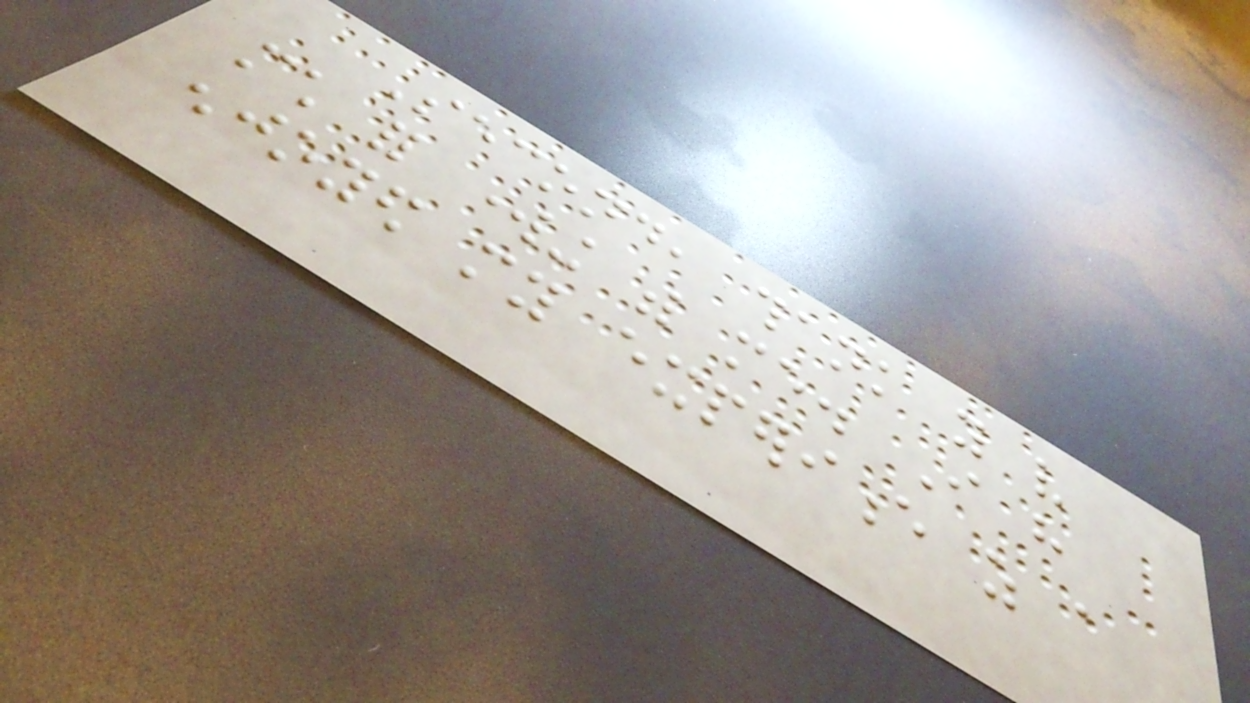Second, thank you very
much for working with me. I have
enjoyed my experience as a
